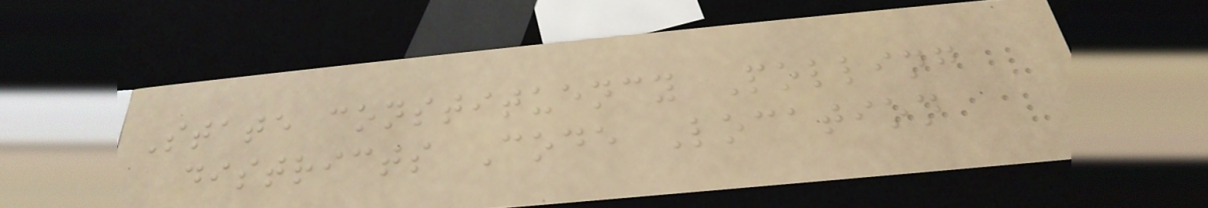State constituency Polling
districts Code Location
